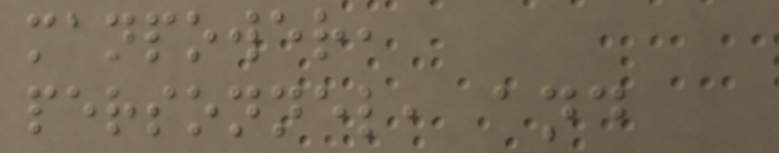manpower,
personnel, and
